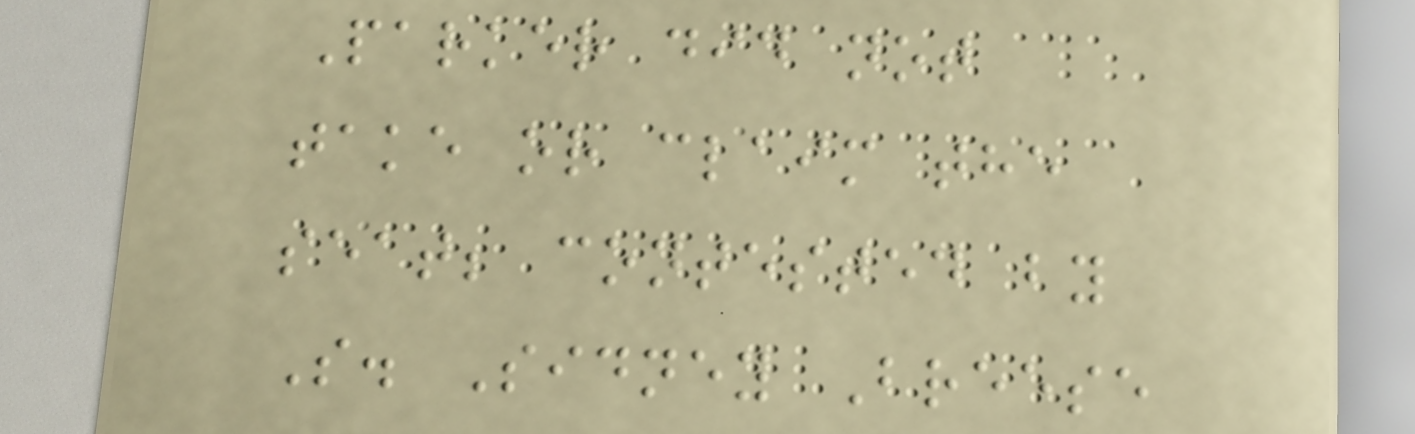Parker did not
take or claim the
seat; contested by
S. Sidney Breese
